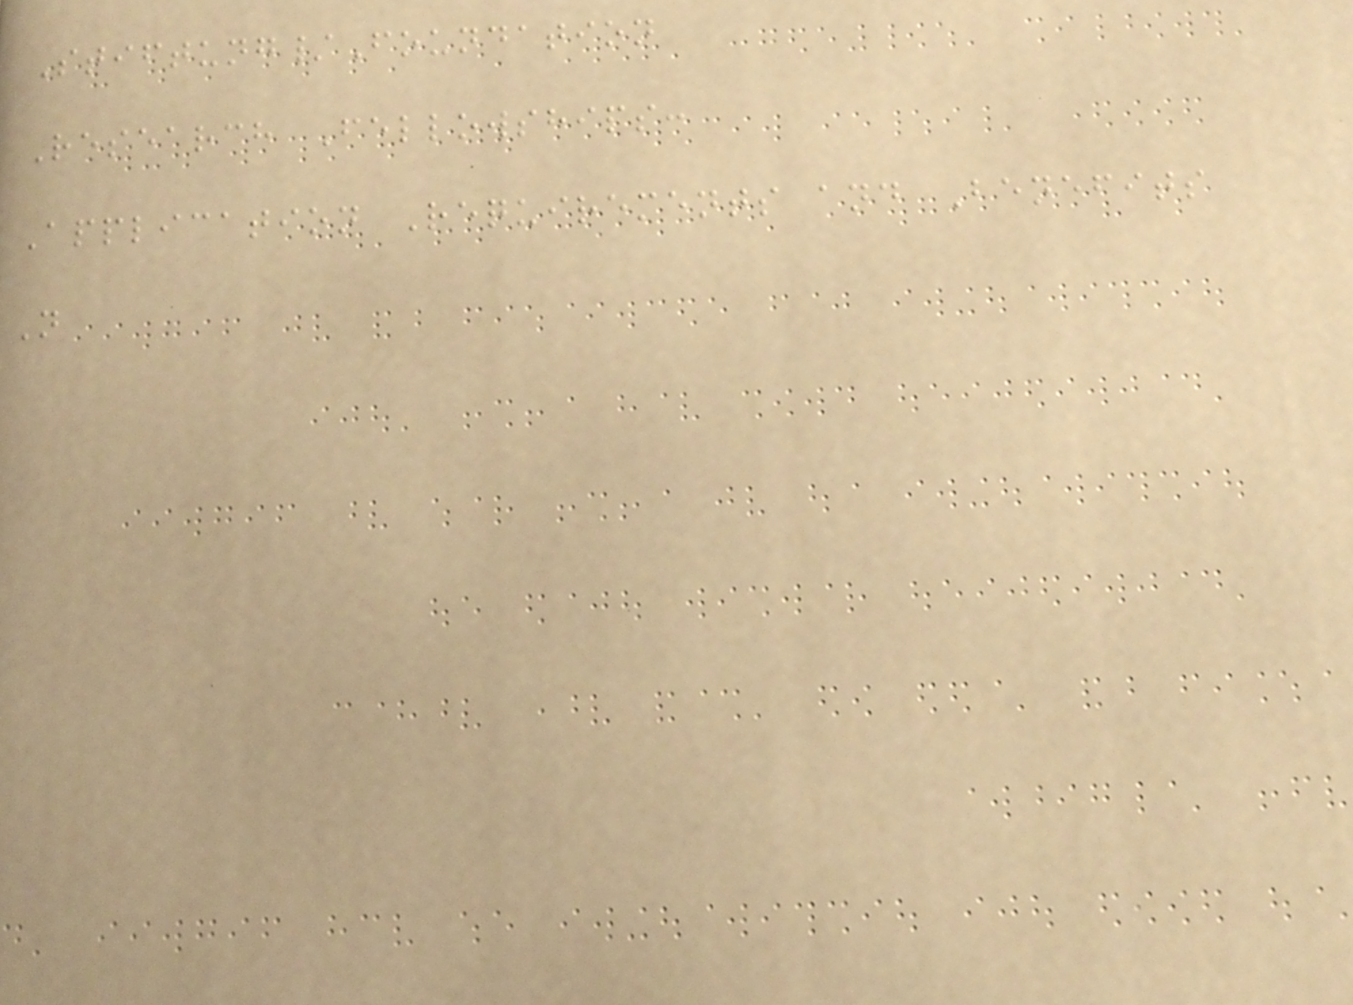Stiftung/Foundation
Research Fellowships:
Application Requirements and Benefits
N
